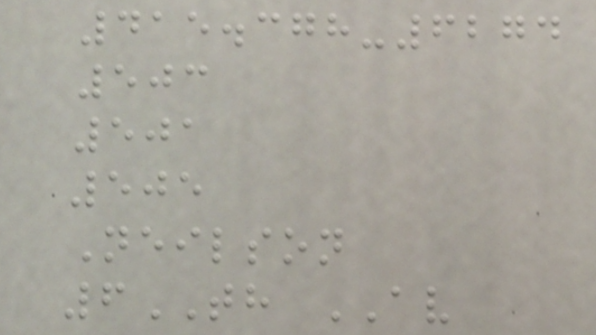415.378-6274
503
501
505
Neilson
6TH AV
